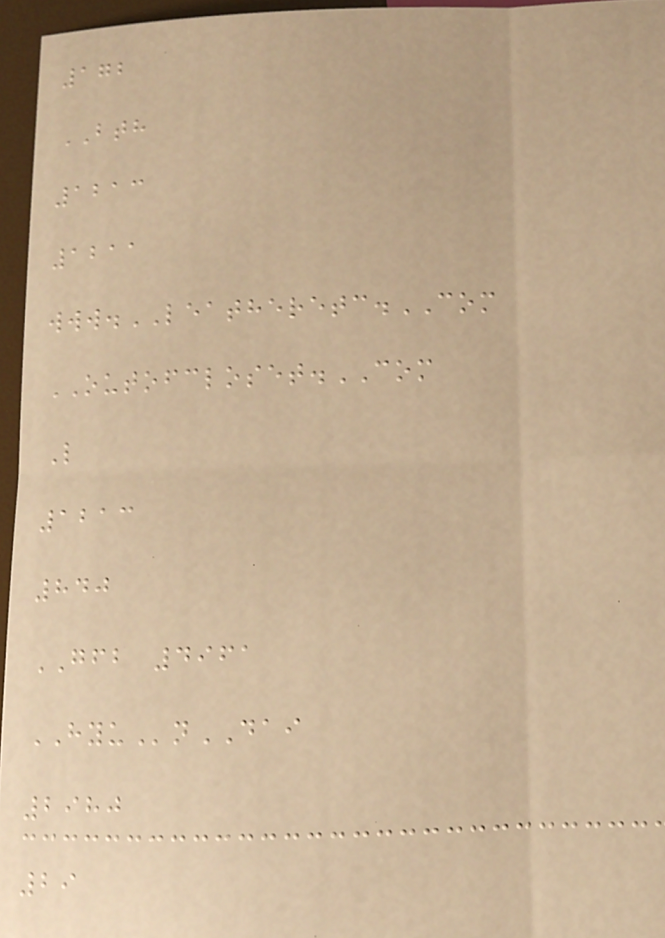172
BTH
1213
1211
www.LEATHERETC.COM
OUTOFCLOSET.COM
L
1213
840
GFB 4961
HYUnDAI
2980
29
